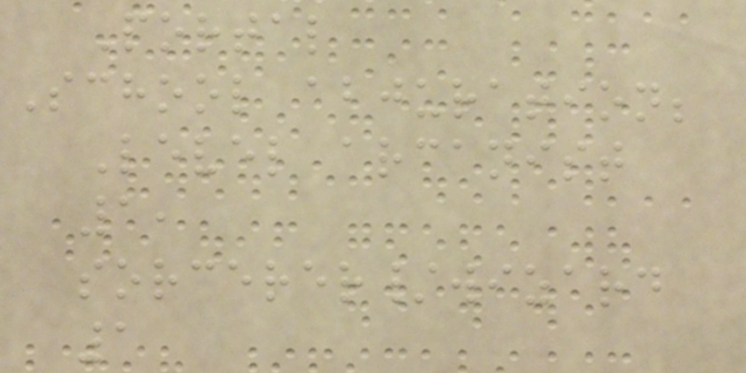Portal
School abjuration;
Level arcanist
1,
sorcerer/wizard
1
